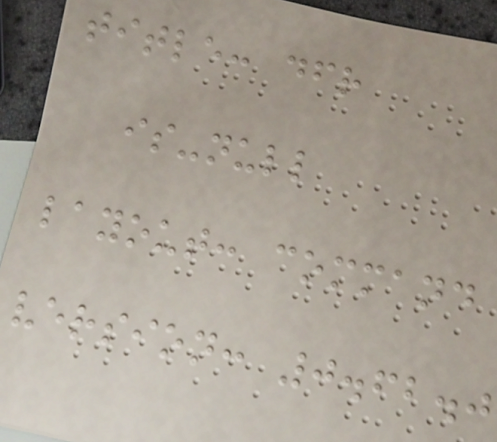title: dfr
is-null
layout: command
version: 0.62.0
